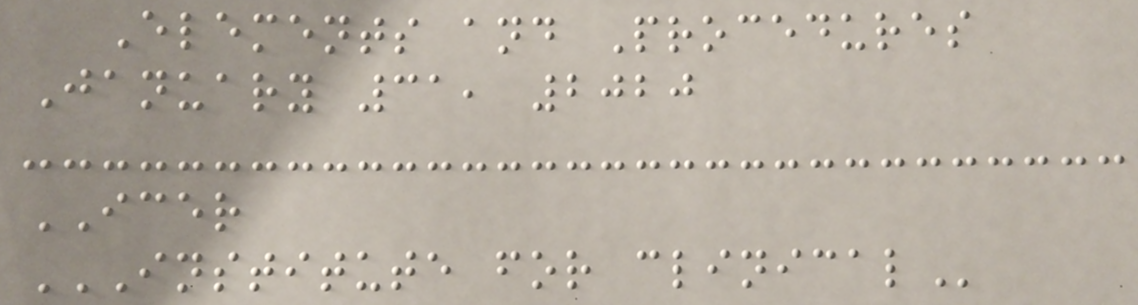Elements and Procedures
January 31, 2020
ICER
INSTITUTE FOR CLINICAL
